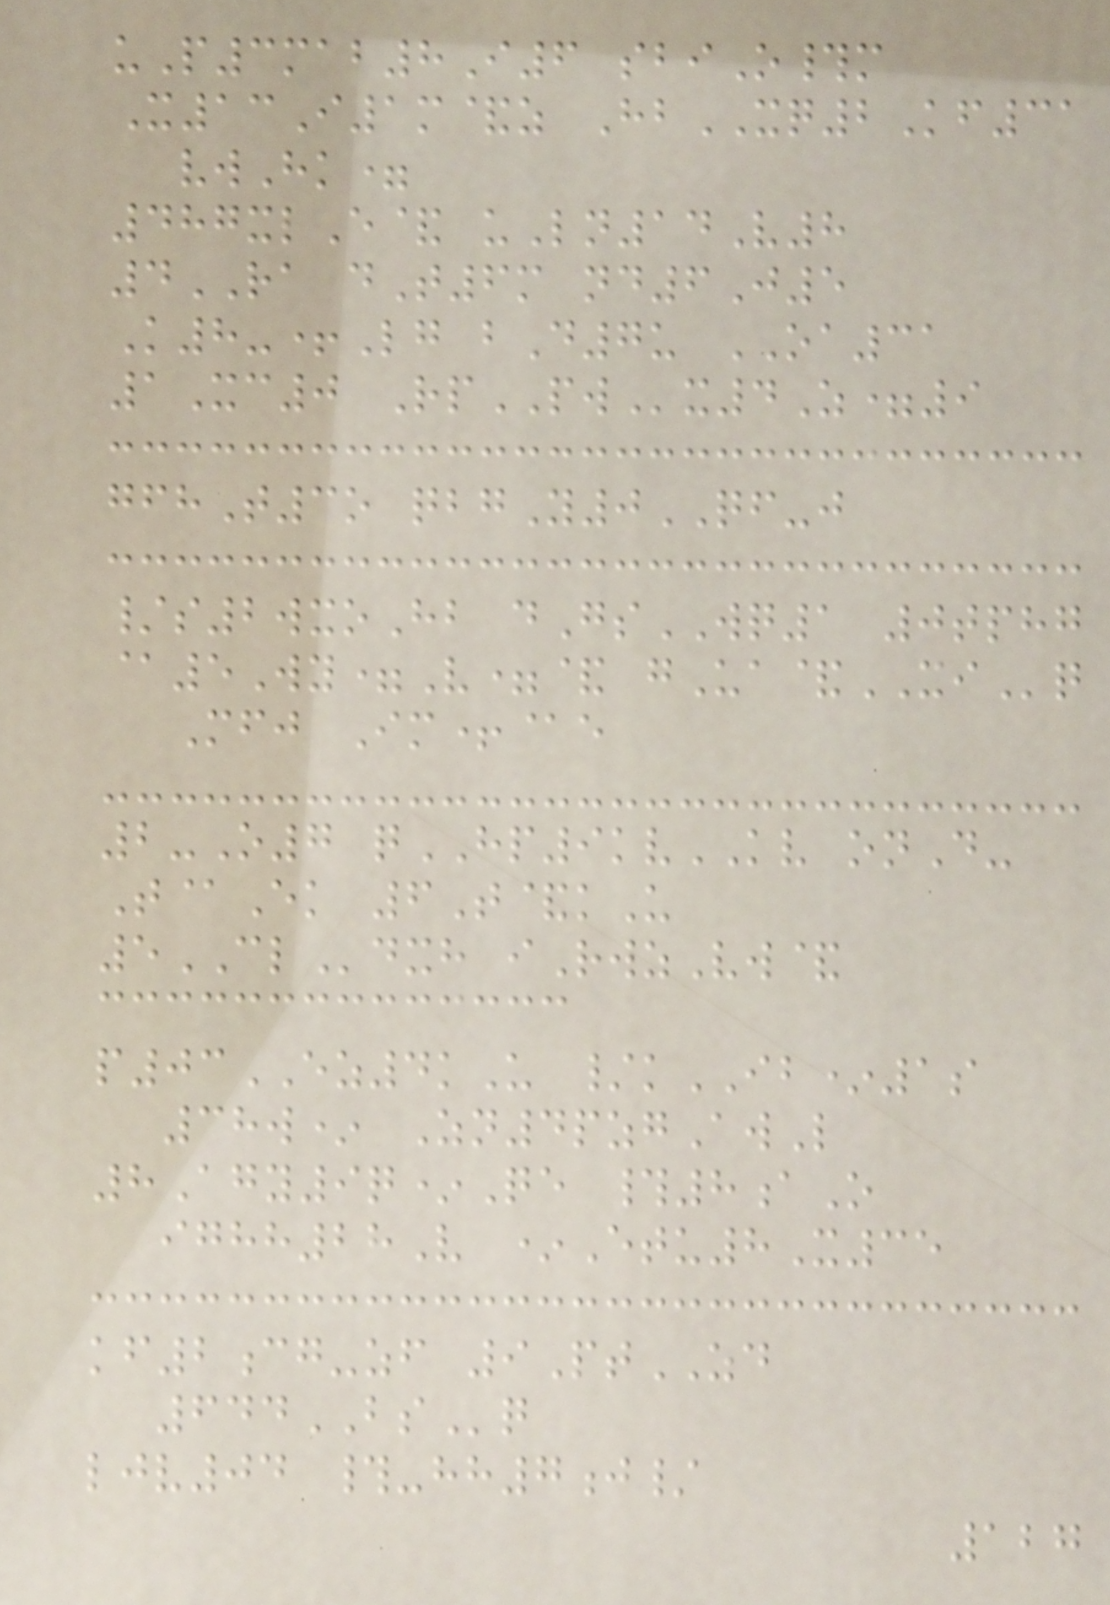uP3mab8I6 sbiO#m
X13I1m&z HbXQ2Kf31
vwHk=
487xlE& uLn14V8
4RA dT6m nd6J5
K8-+Lg bD7u OA31
1Xc0 RpPWx4Z=9
gfhT3o qbgY0QF-j
/s2wxoHb dGsWQ1 0tphg
@5Wy=V=& gUa&XIq
Mfj Im+@e
2-O7 qHP9kvKV onD-
T@Ek 6T&kU
5CLdxh iRwzVw&
p03EZ4kU /kIB*1s
38w* Zn4pzgAwL
8Agy9q*Qe #8aO
ighh28V *Etu8X35
kf2cg-zf 9PtZD
644BSq
ljv04 #-hh7j/
127
